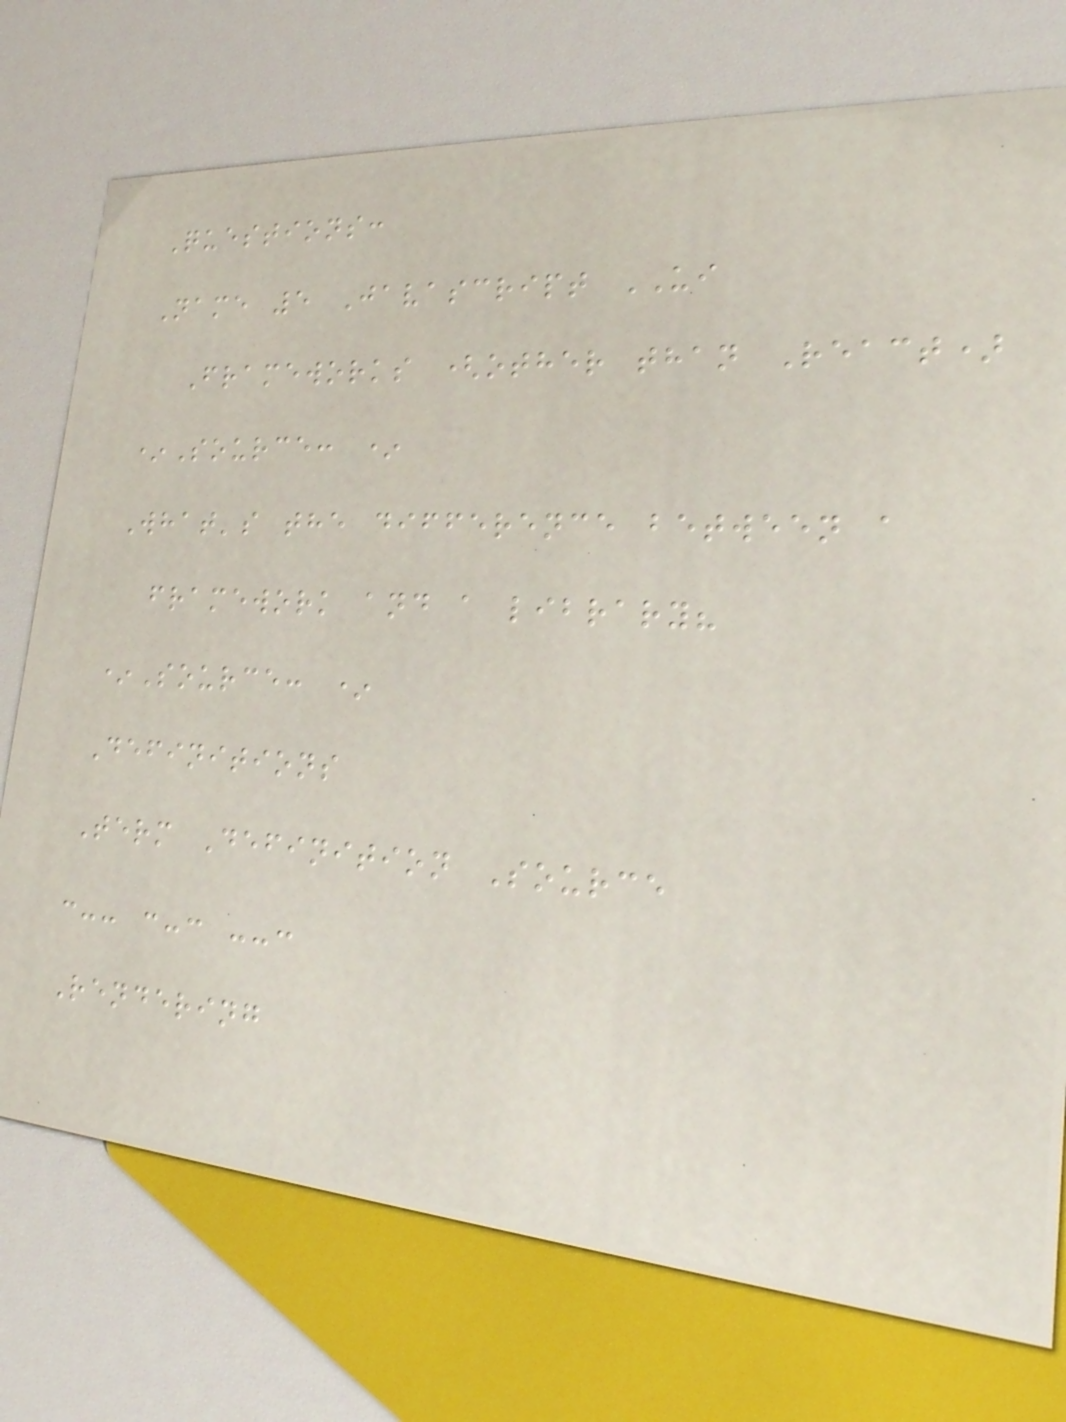Questions:
Name 5 Javascript UI
Frameworks (other than React)
*Source: *
What's the difference between a
framework and a library?
*Source: *
Definitions
Term Definition Source
:-- :-: --:
Rendering
